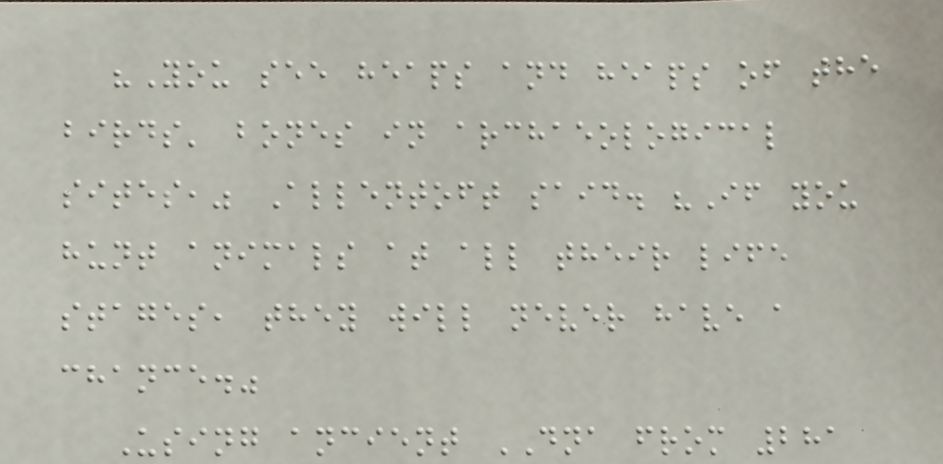"You see heaps and heaps of the
birds' bones in archaeological
sites," Allentoft said. "If you
hunt animals at all their life
stages, they will never have a
chance."
Using ancient DNA from 281
